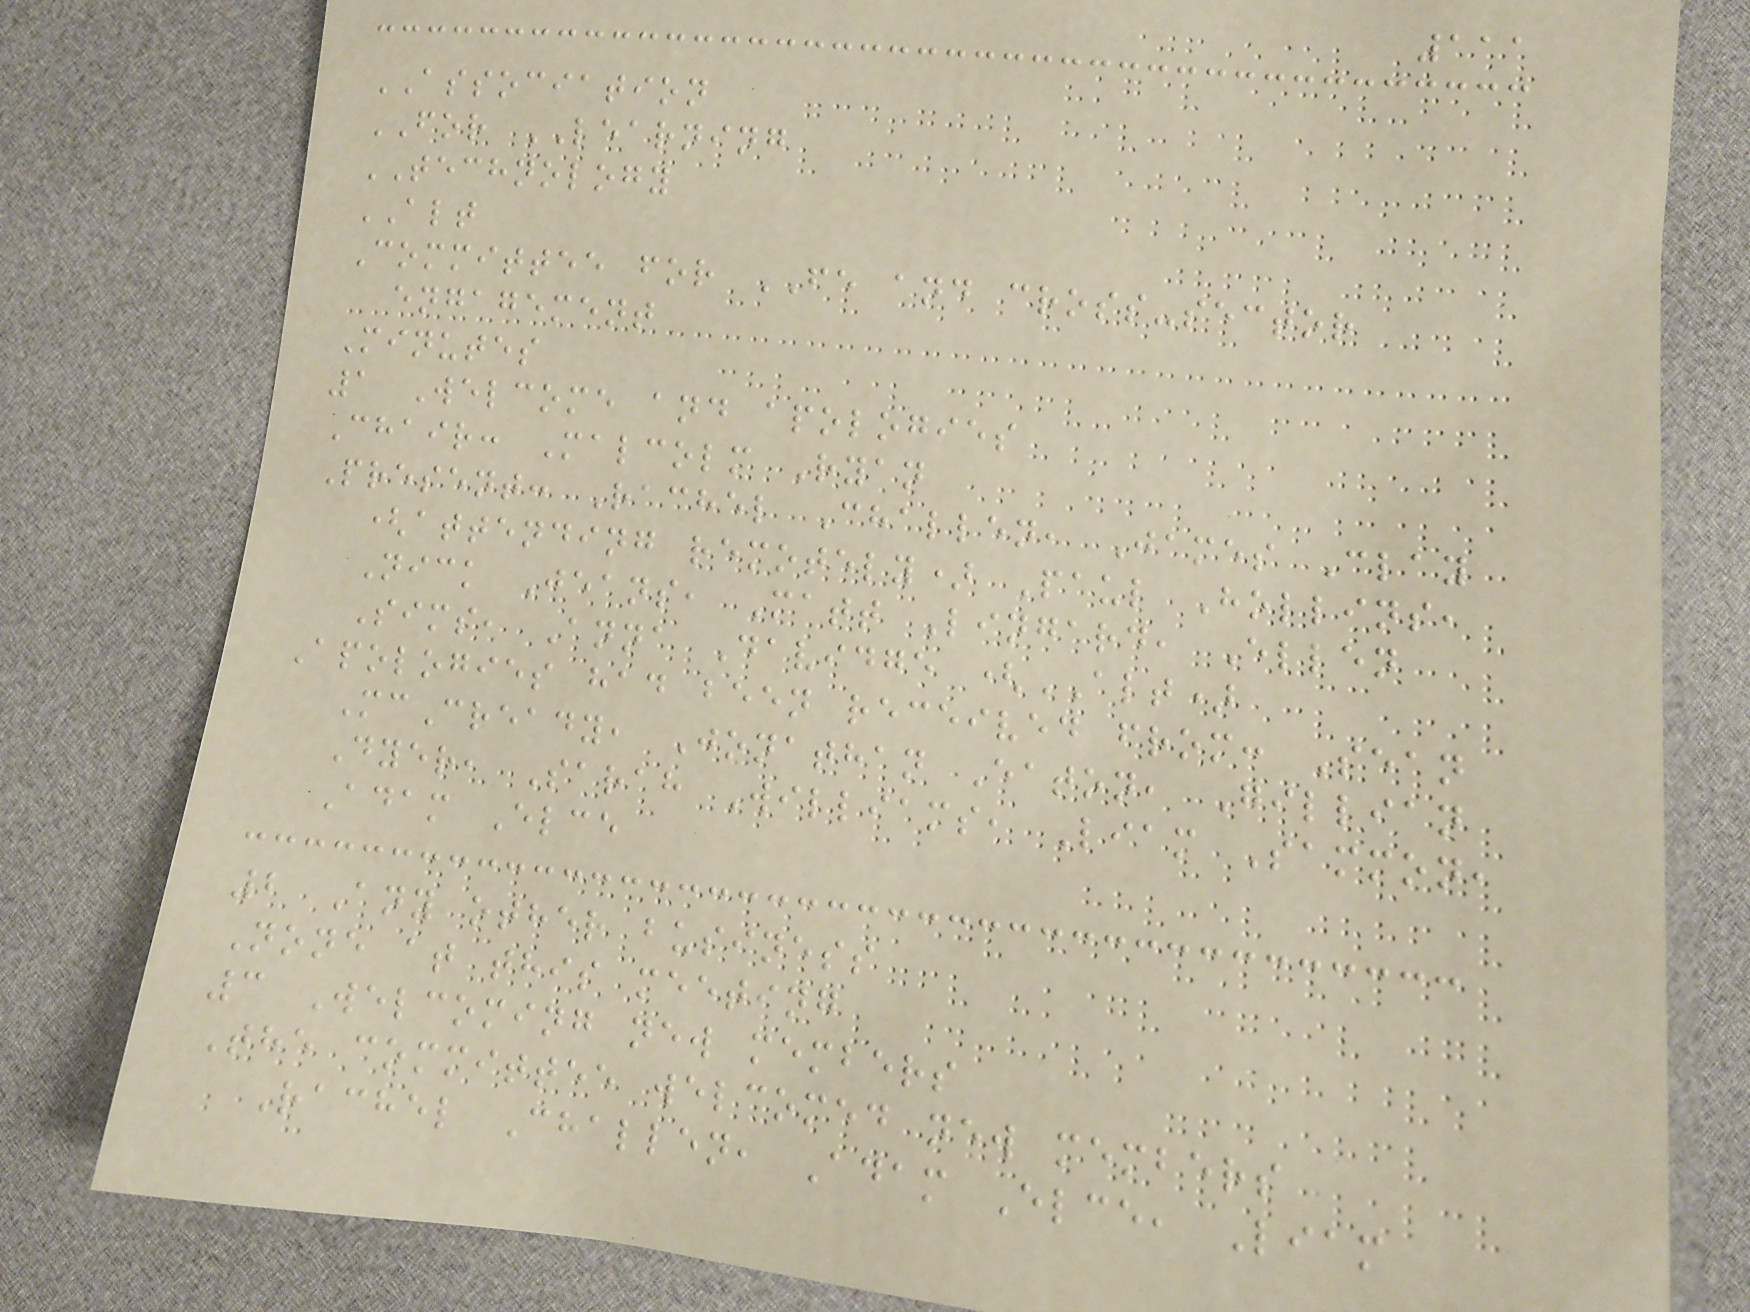111
ASSOCIATION
FOR LEARNING
TECHNOLOGY
ALT
Committee for FE and cross-sector
engagement
Minutes
1 Welcome and apologies
Chair: Malcolm Ryan
Present: Rachel Challen, James Clay
(attending remotely) Paul Hollins,
Nick Jeans, Matt Lingard, Ellen
Sims, Anna Davidge (ALT)
Apologies had been received from: Sean
McCready, Jonathan Eaton, Gillian
Dyer, Sarah Williams, Liam Sammon,
Adam Elce
2 Any other business
None at this meeting
3 Welcoming new members
The committee welcomed new members
Rachel Challen, Adam Elce, Liam
